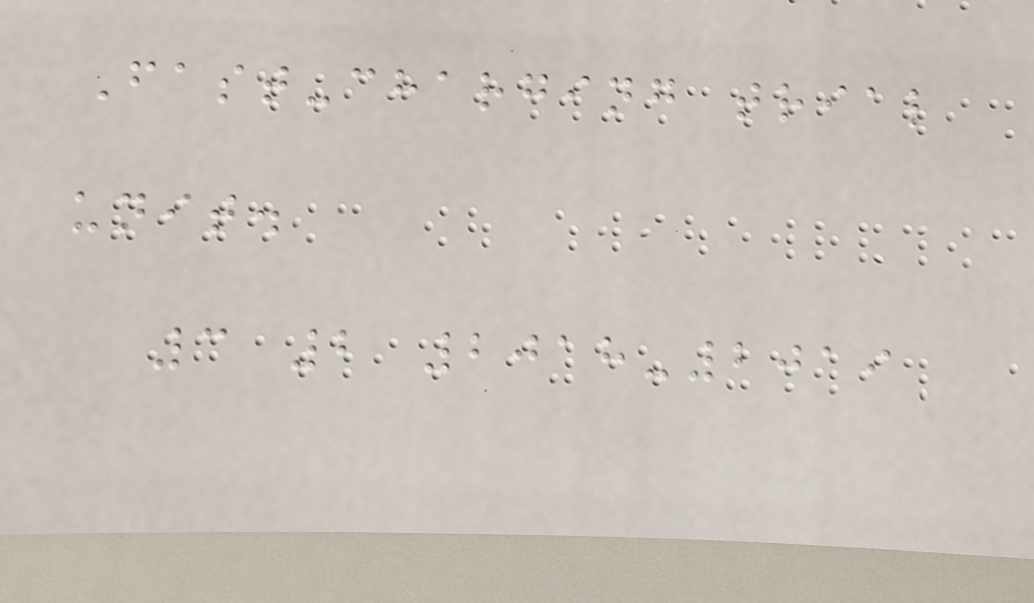Fast-charging trial
unit.
3 2 2018-2019
